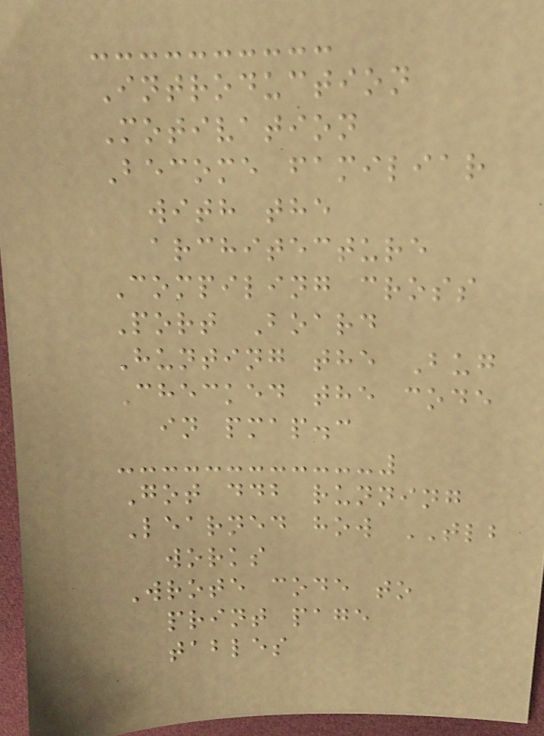Introduction
Motivation
Become familiar
with the
architecture
Compiling cross
Port Board
Hunting the Bug
Checked the code
in pmap.c
Got ddb running
Learned how TLB
works
Wrote code to
print page
tables
